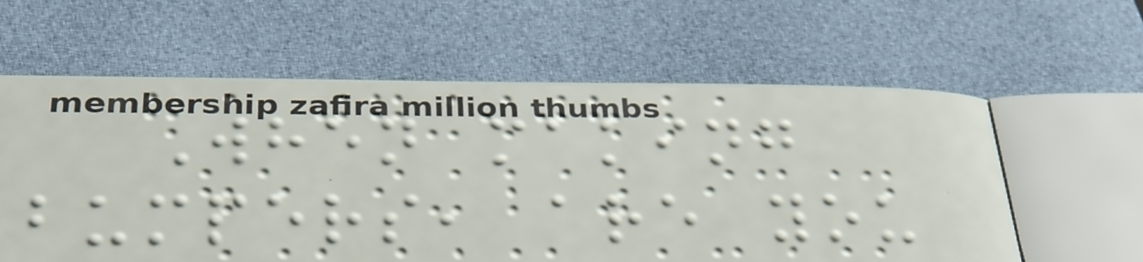When making
bumpers, are you
